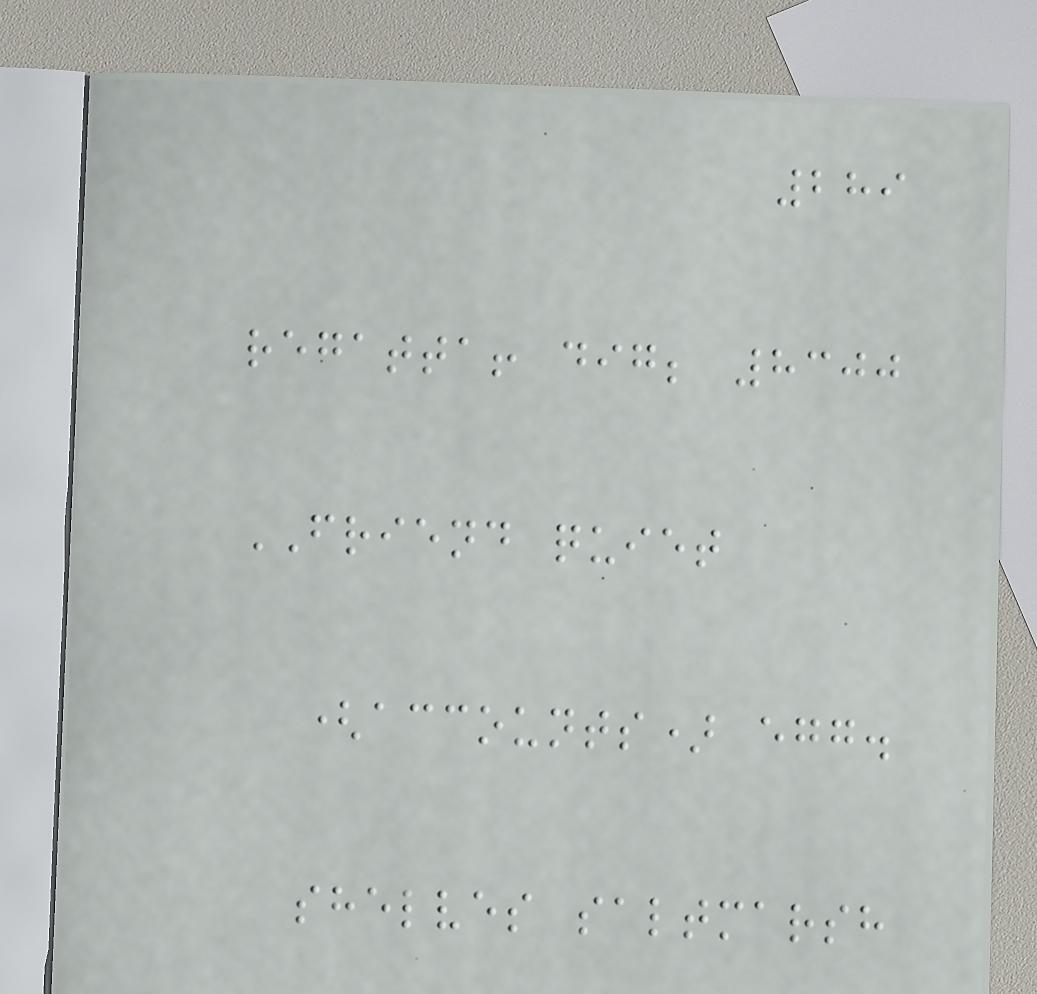289
regatta! dig; 8300
FRIEND quiet
(accounts) egg.
shelves saltmarsh
